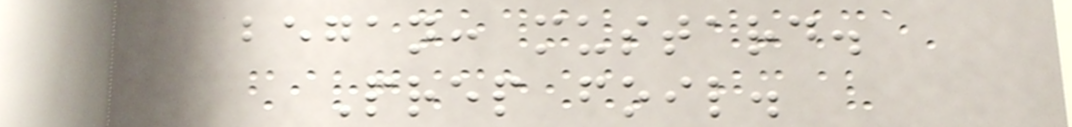began: mustard.
Prep foil.
